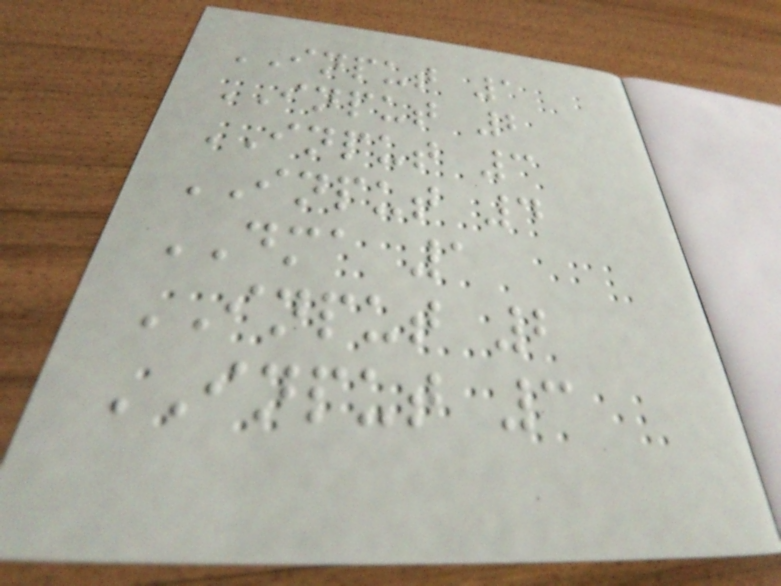INPUT 1
INPUT 2
INPUT 3
INPUT 4
DMA 1
INPUT 2
INPUT 3
